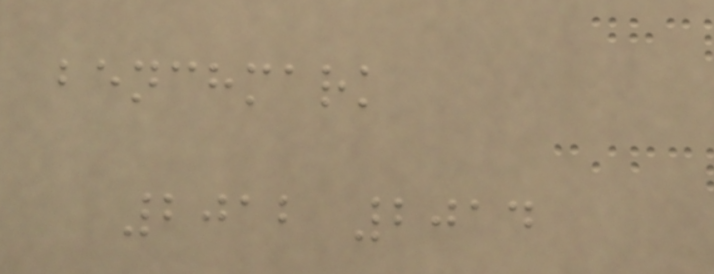benchmark
2012 2014
